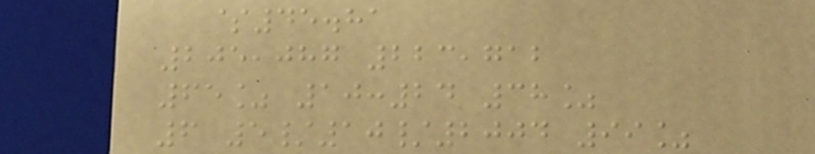$45.81
205,087 223,712
65% 10:24 38%
6 5/10/2004 99%
